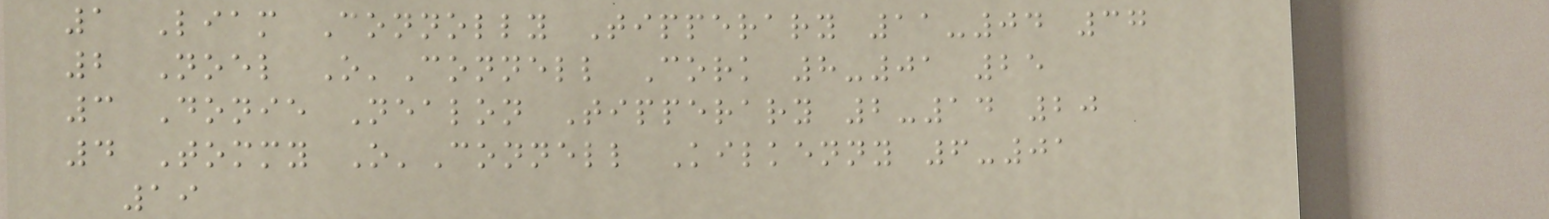1 Liam Connolly Tipperary 11-04 37
2 Noel O'Connell Cork 8-01 25
3 Donie Nealon Tipperary 2-14 20
4 Tommy O'Connell Kilkenny 6-01
19
